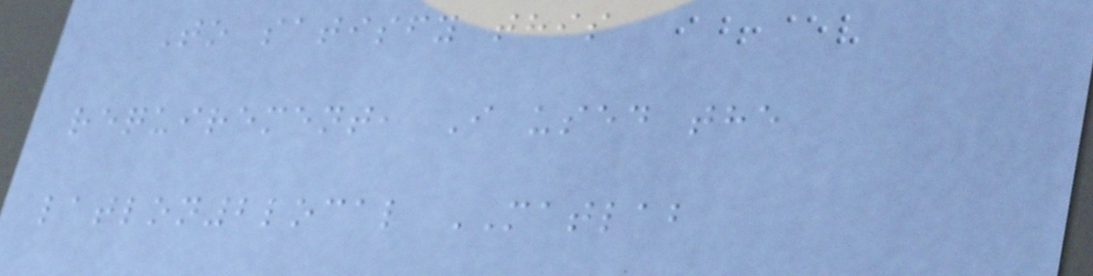To satisfy this
requirement, I used the
latlon2local MATLAB
